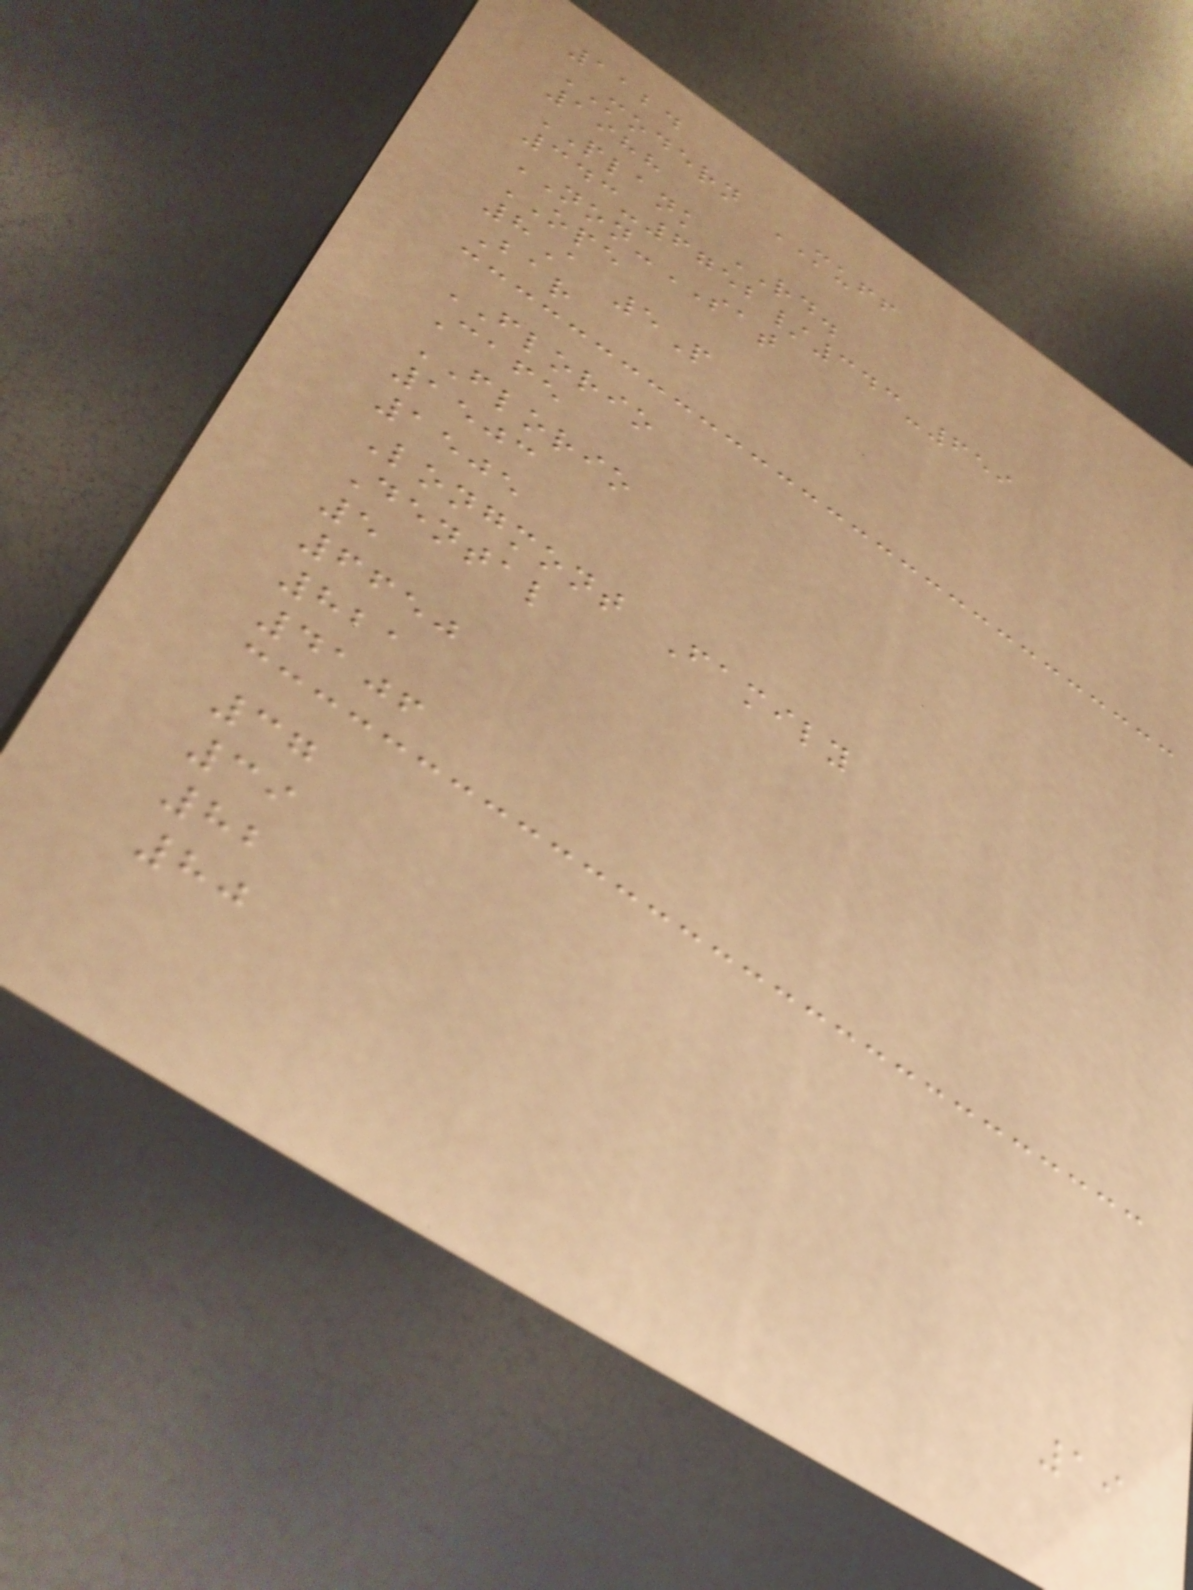1124
MODERN MUFF
1988
PLANK RD.
343-6752/343-659
NON-SAT
OPE
8A 5P
Bar
FLORIO
Cafe
FLORIO
1503
1505
Longmont Family
Dental
5
6650
821
4106
37
39
82
80
19
